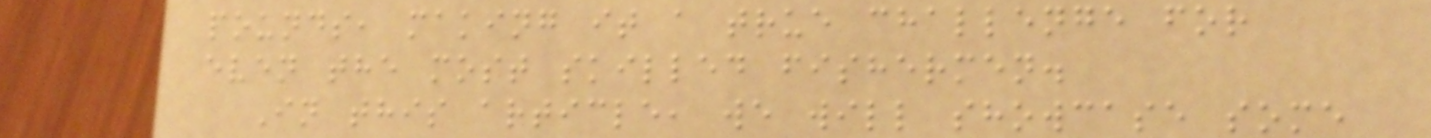pounds, making it a true challenge for
even the most skilled fishermen.
In this article, we will showcase some
